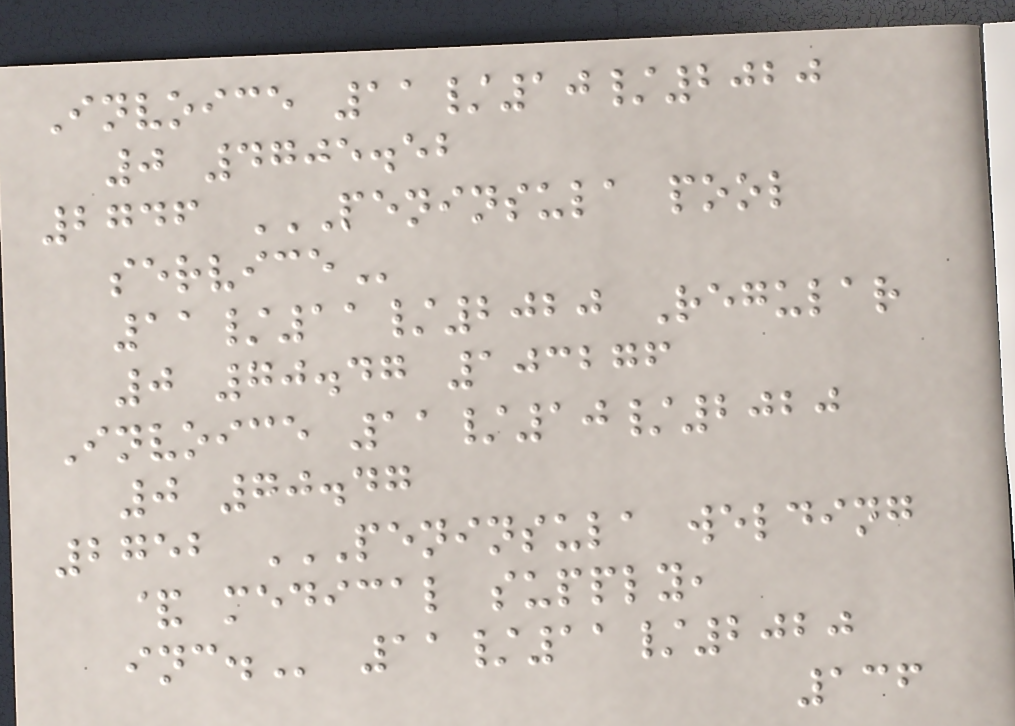Invoice 11/10/2020
0 4705.52
2746 PENINSULA POOL
SERVICE
11/11/2020 Regular
0 70.47 103276
Invoice 11/10/2020
0 70.47
2752 PENINSULA WELDING
& MEDICAL SUPPLY,
INC. 11/11/2020
136
